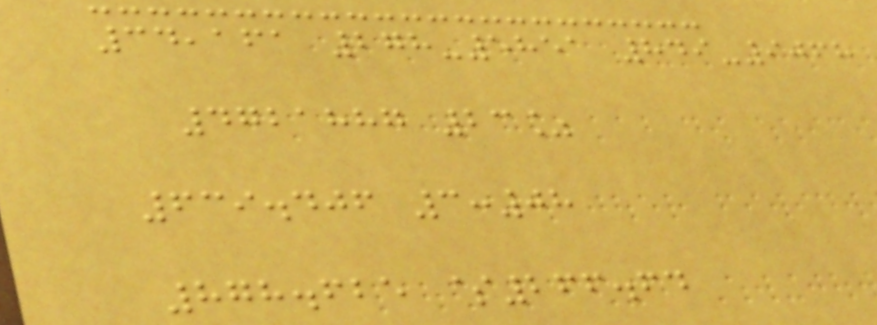34,161 278-5851 849-9068
4721887 23%
639.406 3:08
878.625 $266.64
